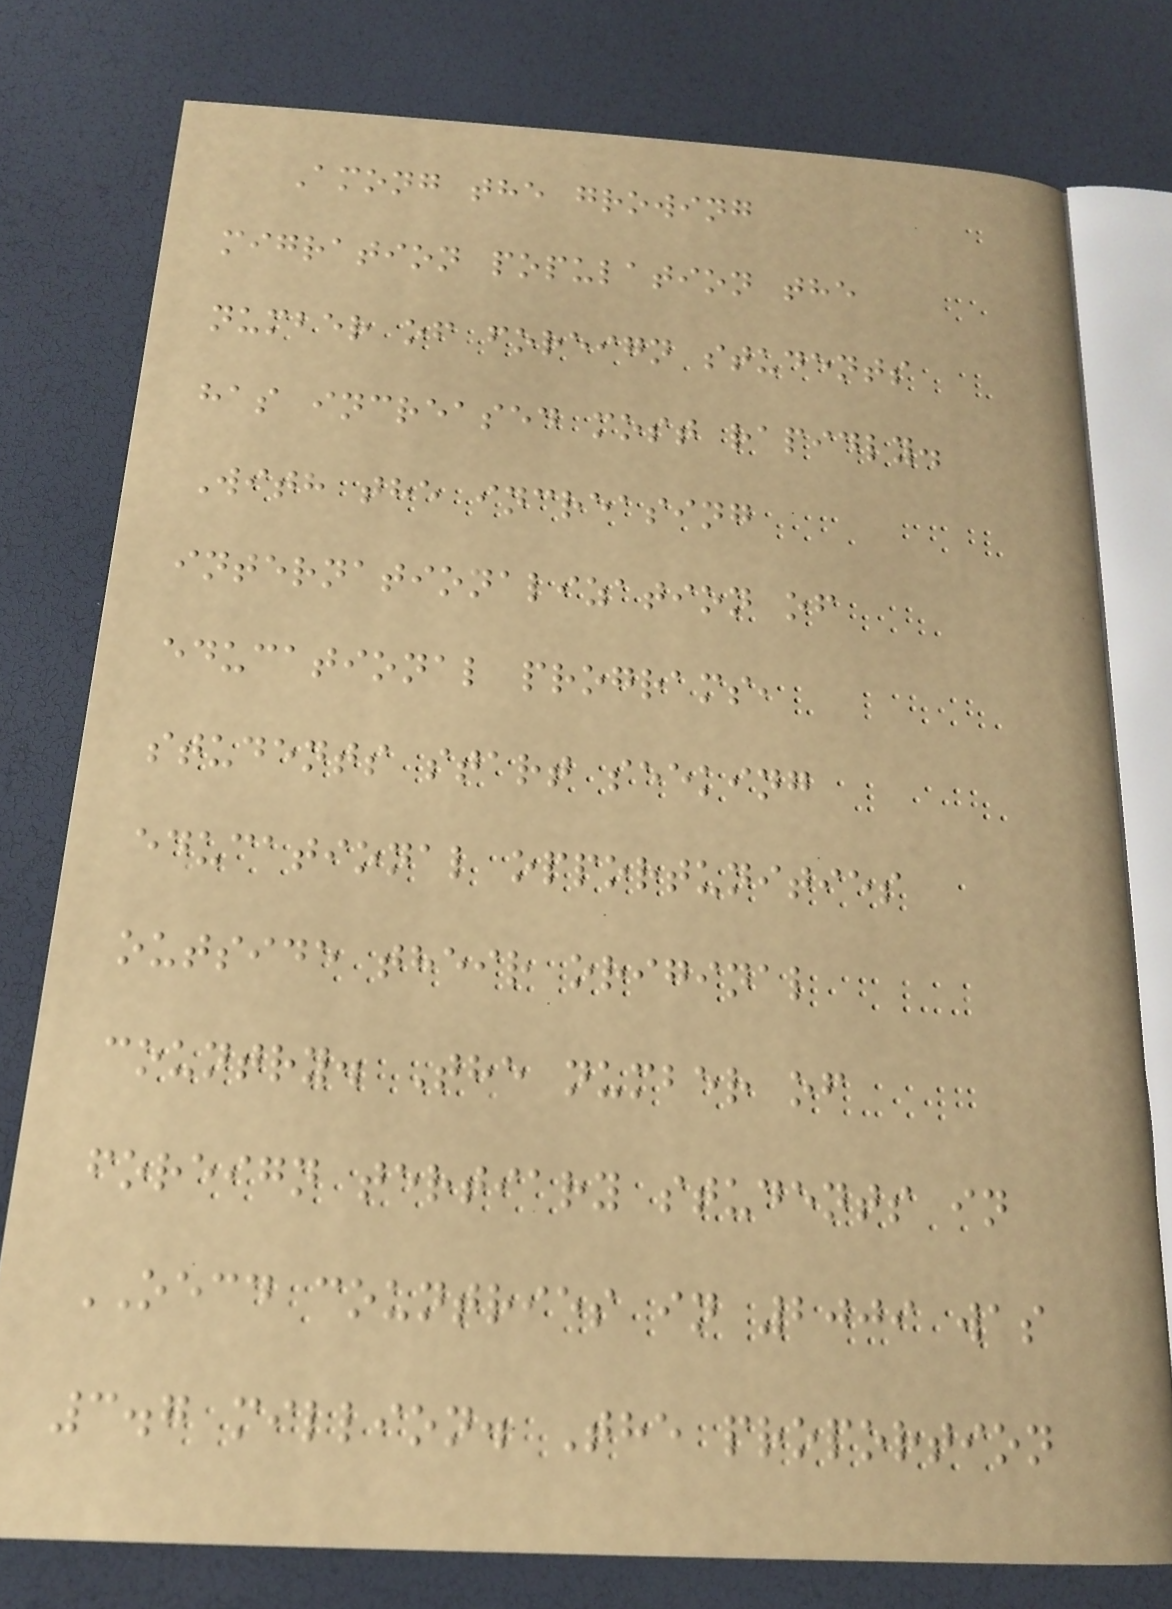Among the growing
migration population the
number of foreign students
has increased most rapidly.
With the increasing
internationalization of
educational programs,
students start seeking
educational opportunities
outside their original
country. The number of
foreign tertiary students in
OECD countries in 2009 was
3.7 million. The proportion
